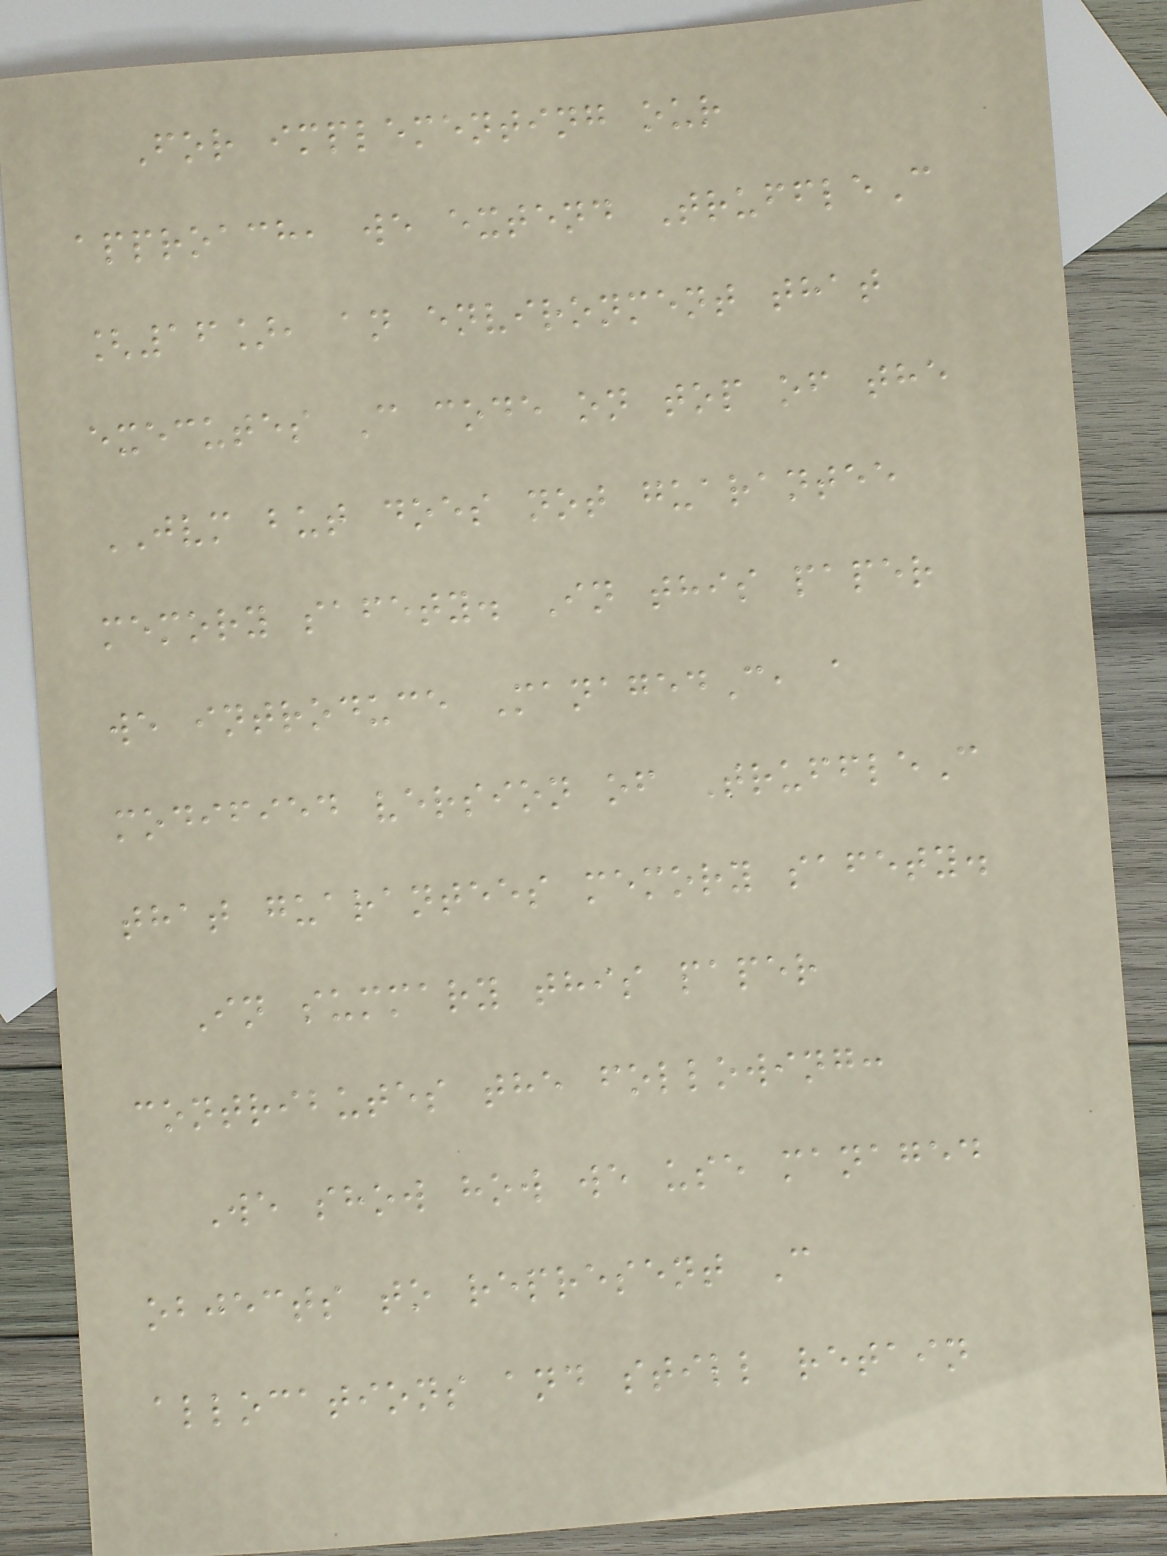For implementing our
approach, we extend TruffleC
[16], an environment that
executes C code on top of the
JVM but does not guarantee
memory safety. In this paper
we introduce ManagedC, a
modified version of TruffleC
that guarantees memory safety.
In summary this paper
contributes the following:
We show how we use managed
objects to represent C
allocations and still retain
